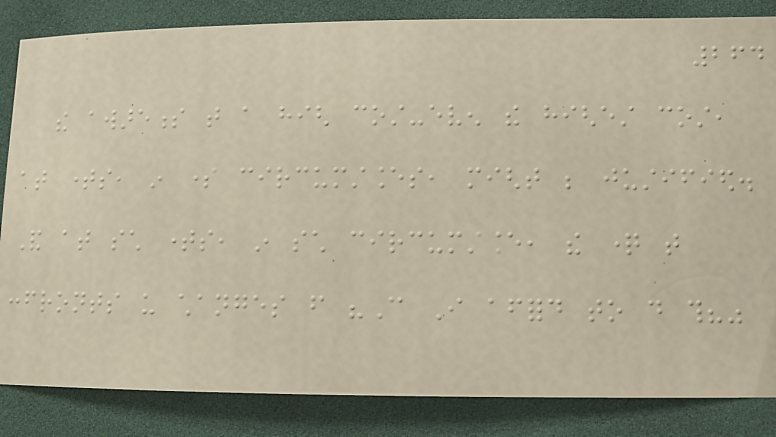264
the awareness that a high cost-even the highest cost,
at times, in some circumstances, might be justified.
And at such times, in such circumstance, the question that
confronts us changes from "Can I afford to do this?"
